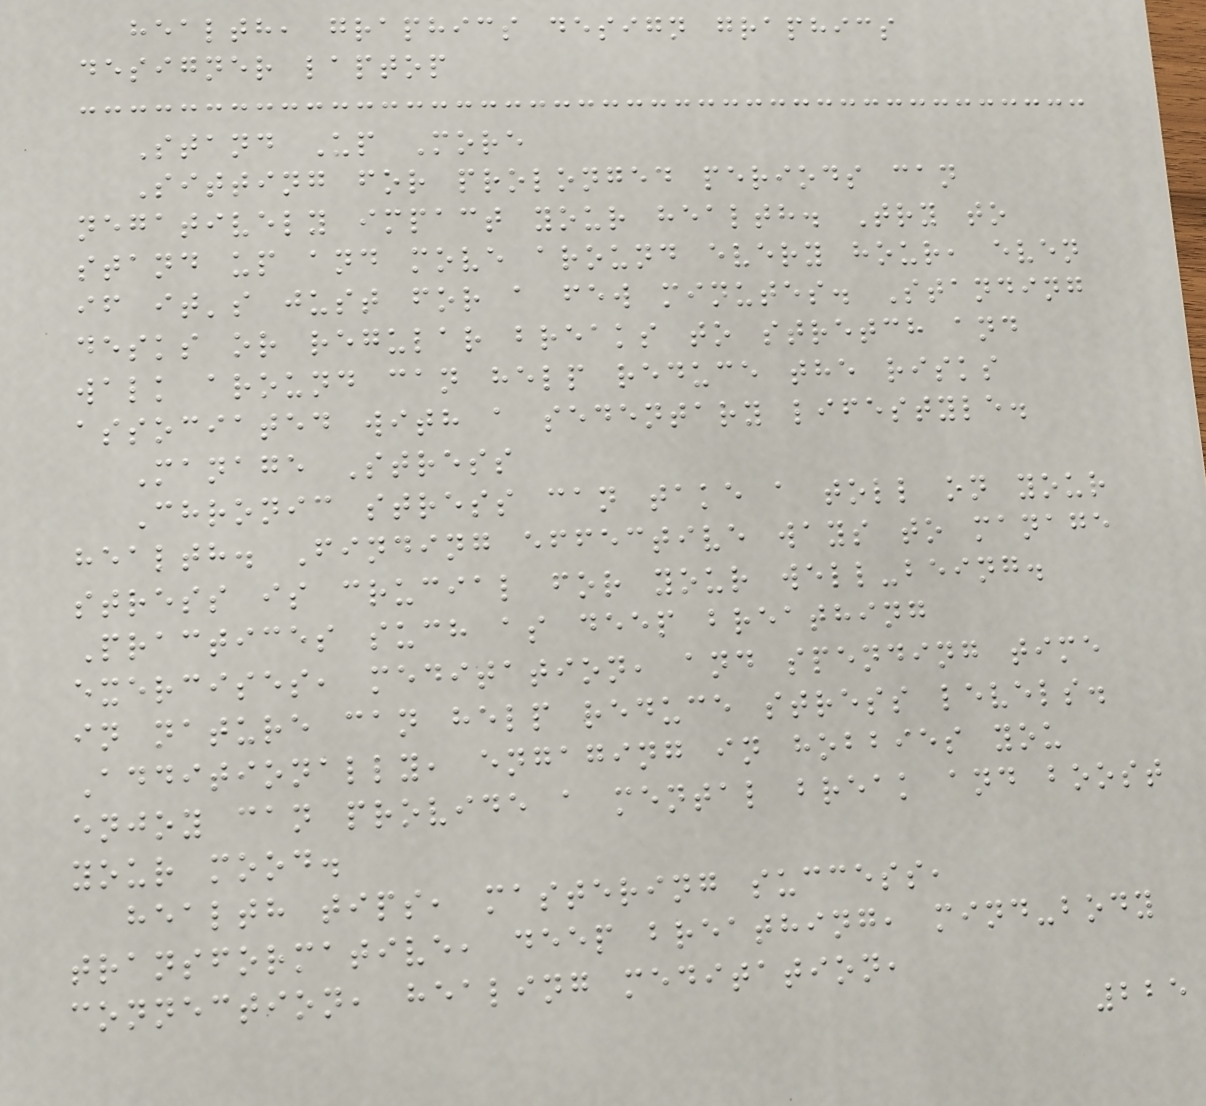health, graphics design graphics
designer laptop
Stand Up More
Sitting for prolonged periods can
negatively impact your health. Try to
stand up and move around every hour, even
if it's just for a few minutes. Standing
desks or regular breaks to stretch and
walk around can help reduce the risks
associated with a sedentary lifestyle.
Manage Stress
Chronic stress can take a toll on your
health. Finding effective ways to manage
stress is crucial for your well-being.
Practices such as deep breathing
exercises, meditation, and spending time
in nature can help reduce stress levels.
Additionally, engaging in hobbies you
enjoy can provide a mental break and boost
your mood.
health tips, mastering success,
transformative, deep breathing, mind-body
connection, healing meditation,
225
